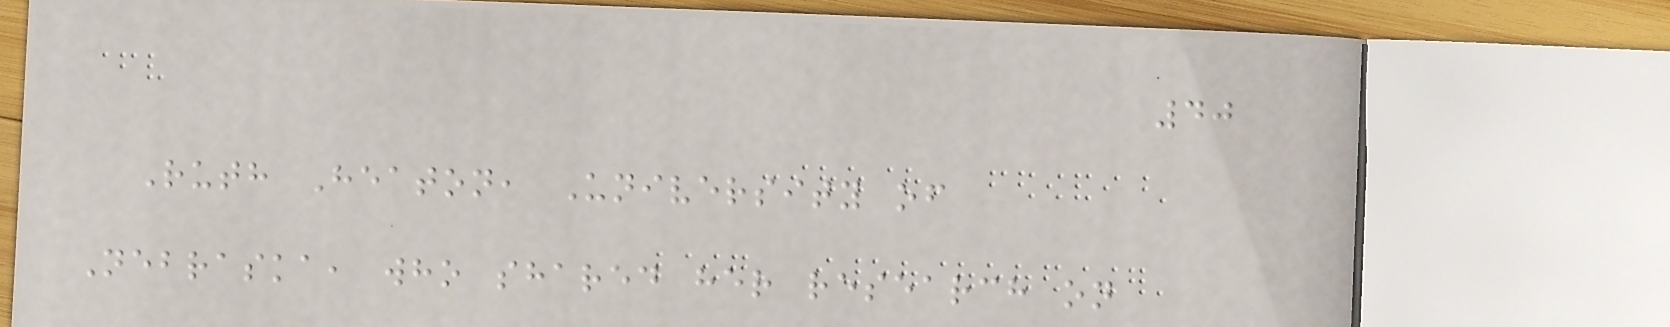40
Ruth Heaton, University of
Nebraska, who shared her research on
